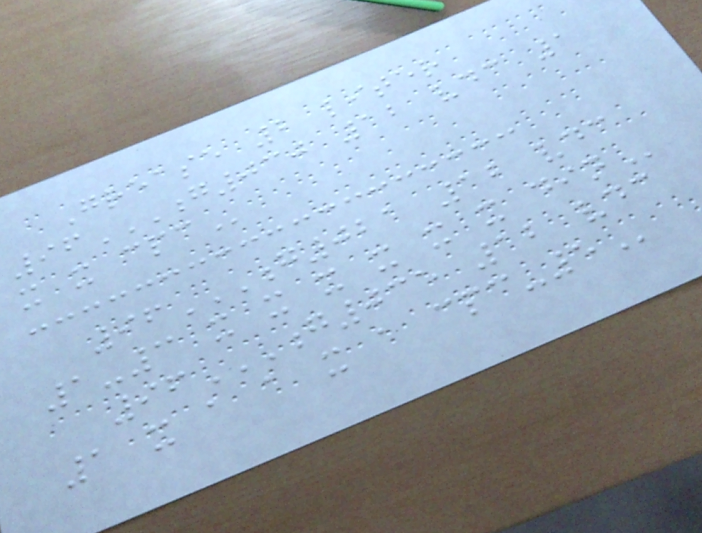Grease 2 liter
96G030 12 VDC 1
X X CPC
96G021 12 VDC
1-3 X X X X X X DIN
96G035 12 VDC
1 X A A X A CPC-5
